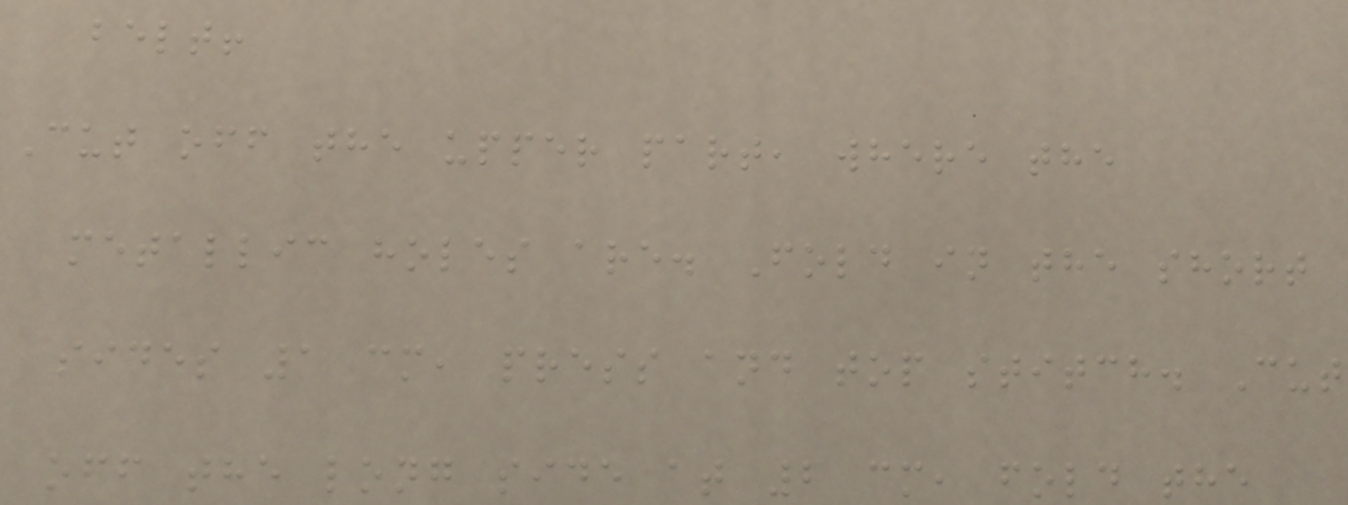belt!
Cut off the upper part, where the
metallic holes are. Fold in the short
sides 1 cm, press and top stitch. Cut
off the long side at 2 cm, fold the
